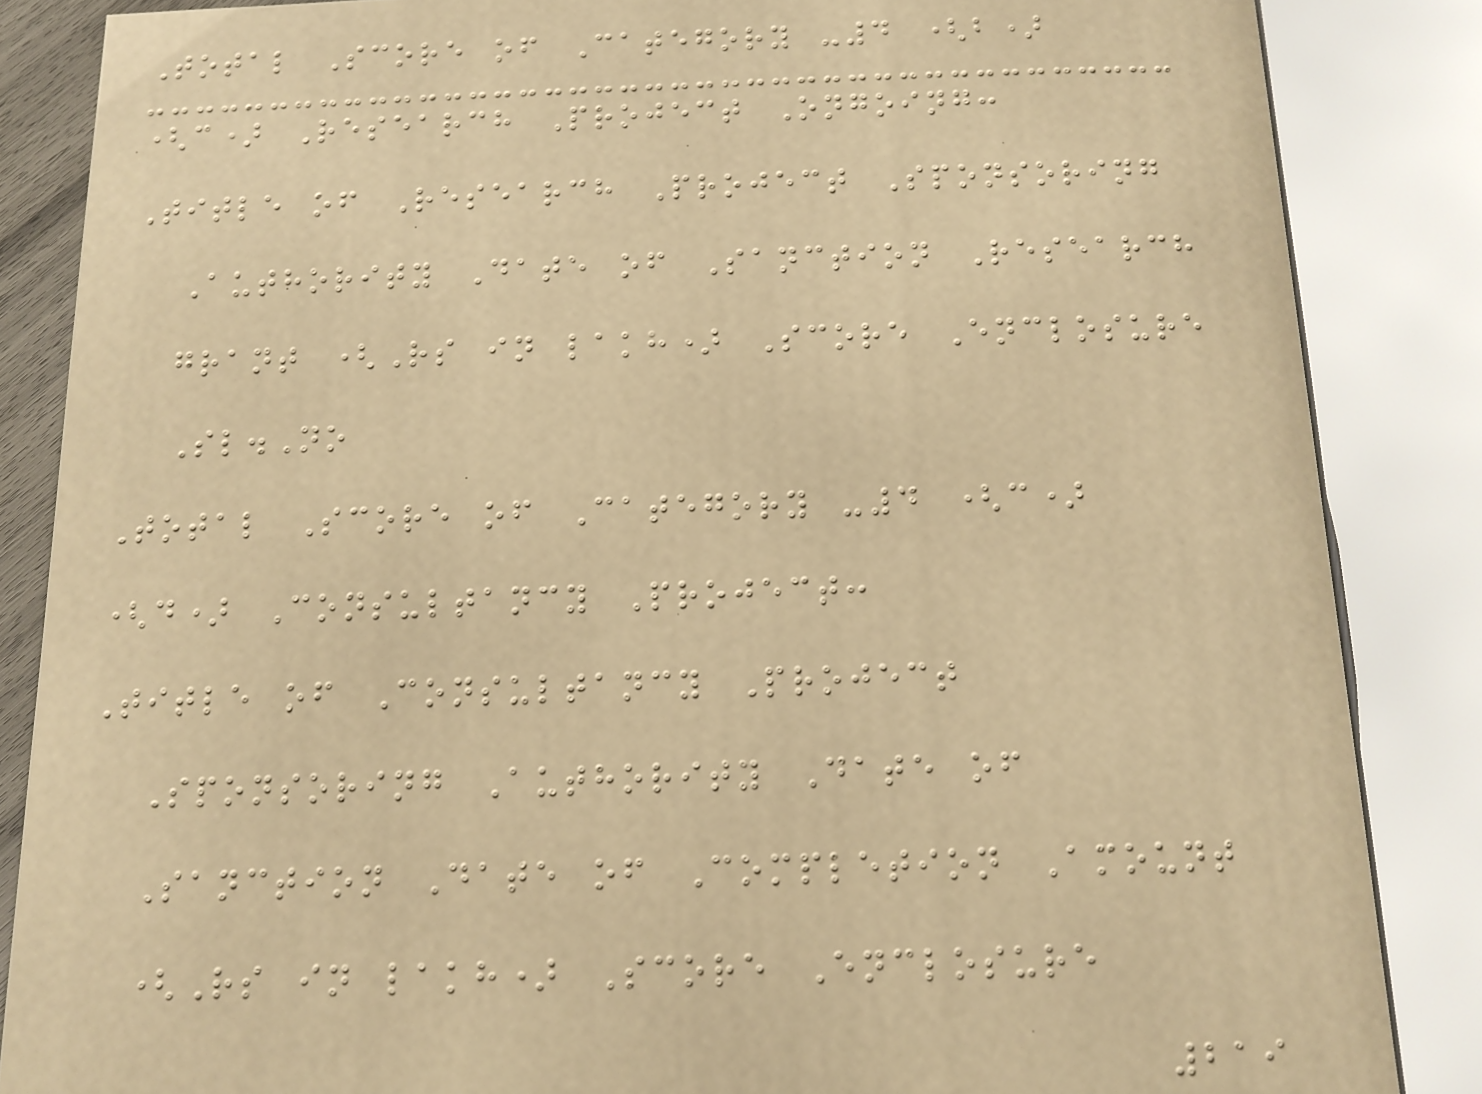Total Score of Category -4 (b)
(c) Research Project Ongoing:
Title of Research Project Sponsoring
Authority Date of Sanction Research
grant (Rs in lakh) Score Enclosure
Sl.No
Total Score of Category -4 (c)
(d) Consultancy Project:
Title of Consultancy Project
Sponsoring Authority Date of
Sanction Date of Completion Amount
(Rs in lakh) Score Enclosure
219
